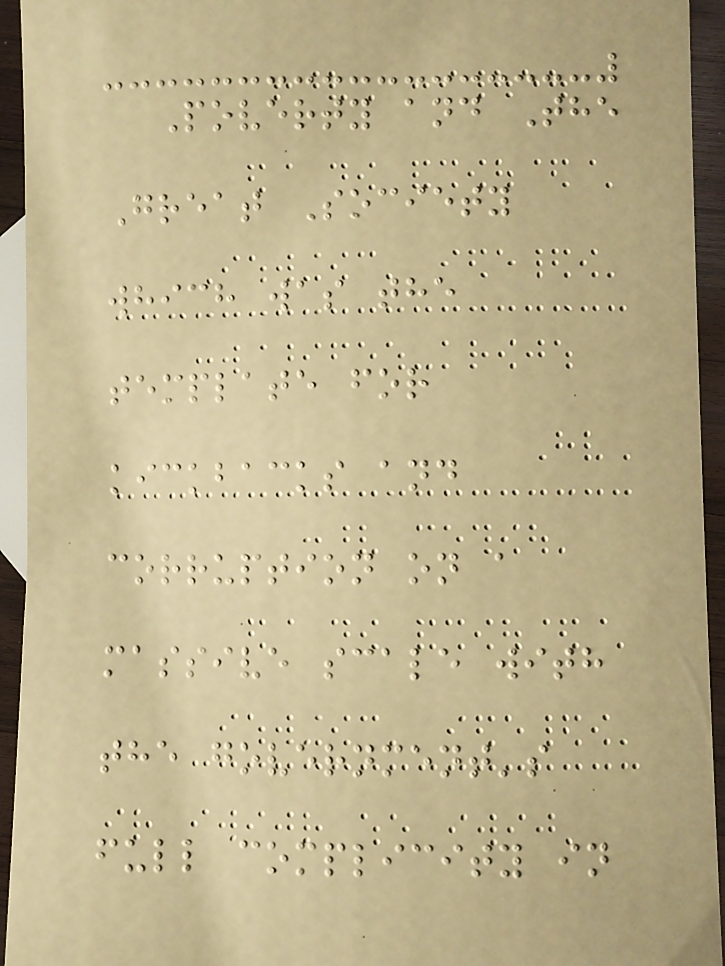Poverty and The
Great Society
which was the
template for
kickbacks and
corruption on a
massive scale with
the government's
full complicity in
